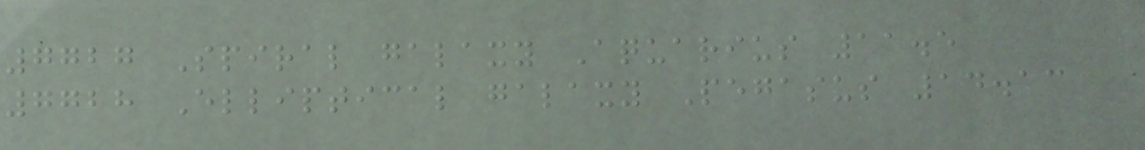7727 Spiral galaxy Aquarius 11.5
7728 Elliptical galaxy Pegasus 14.13
